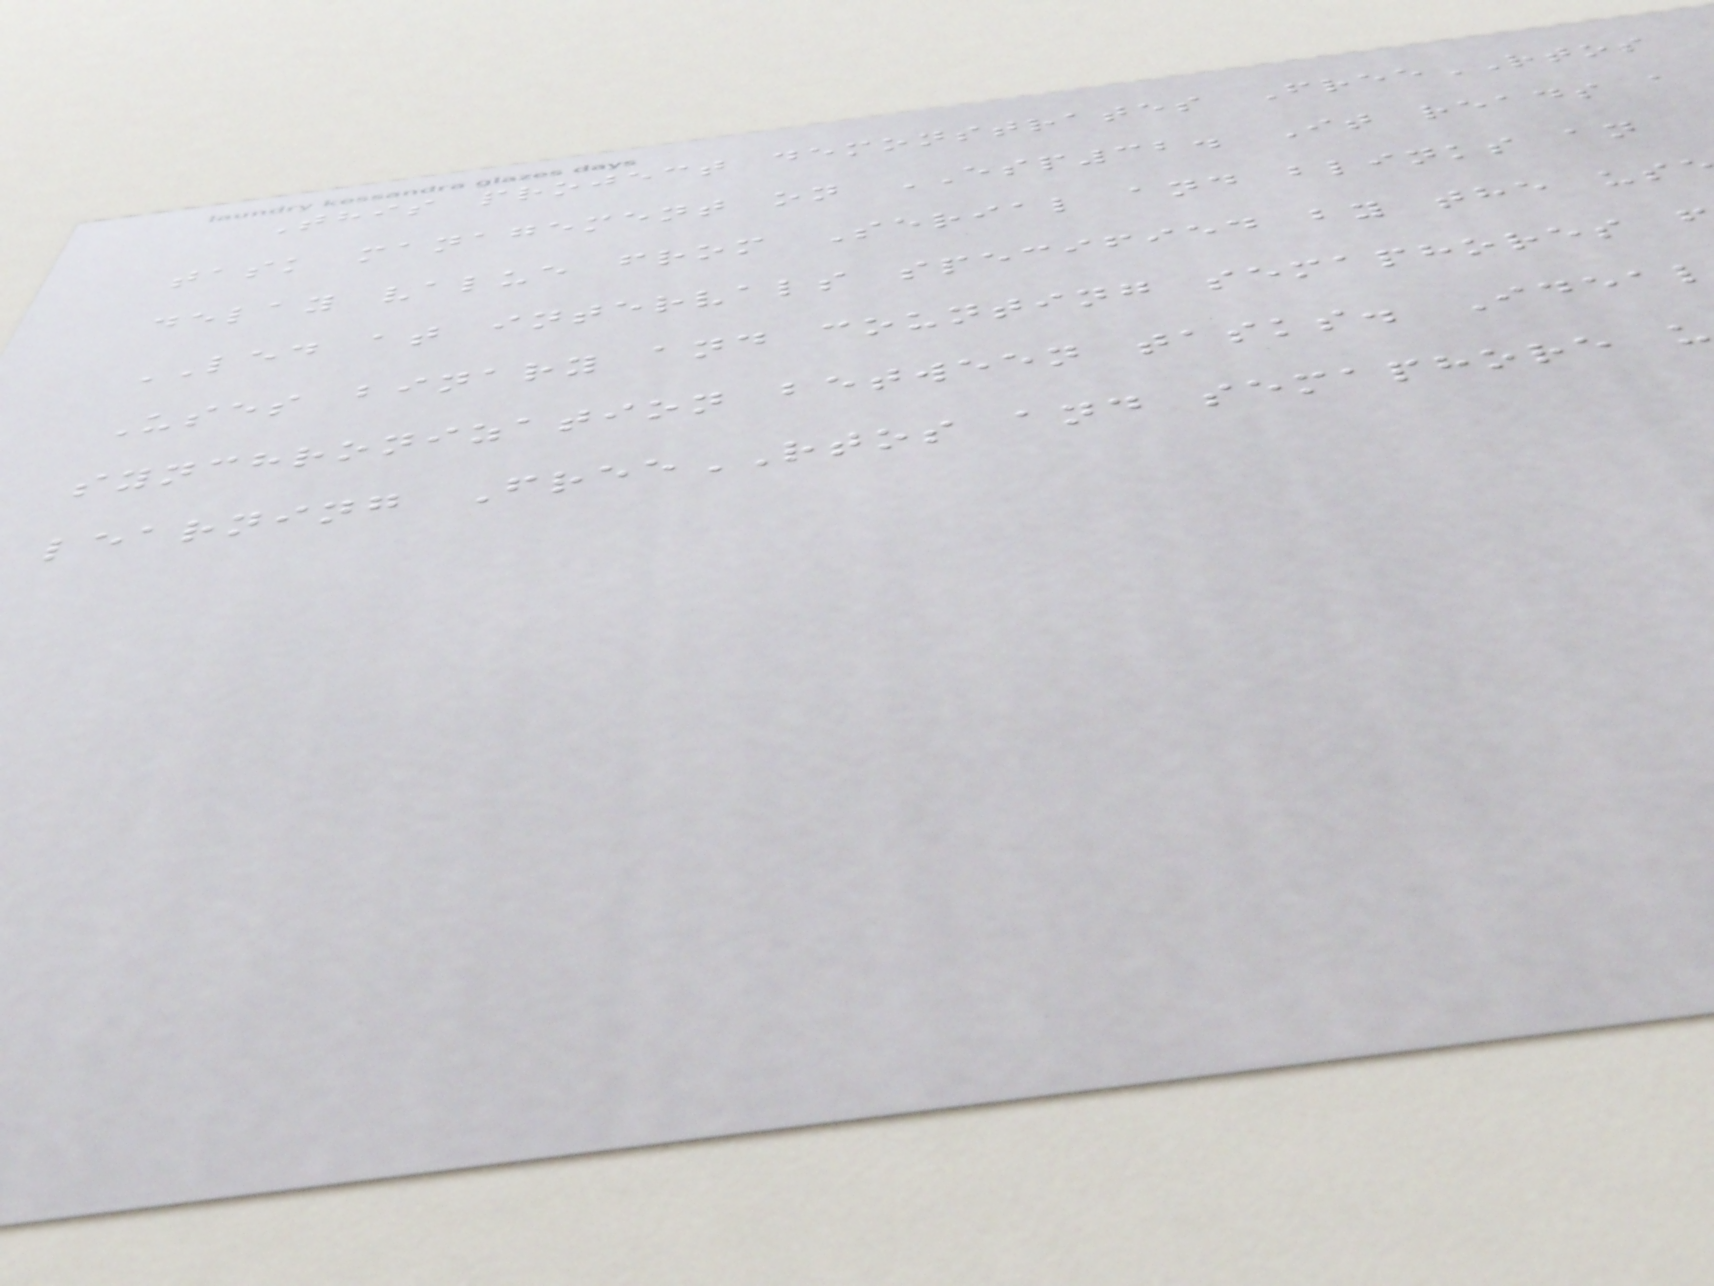This project demonstrates FreeRTOS
task management on ESP32. It reads a
delay value from Serial and blinks an
LED at intervals specified by the us
Uses binary and counting semaphores
synchronization between tasks. Ideal
learning FreeRTOS and semaphore u
